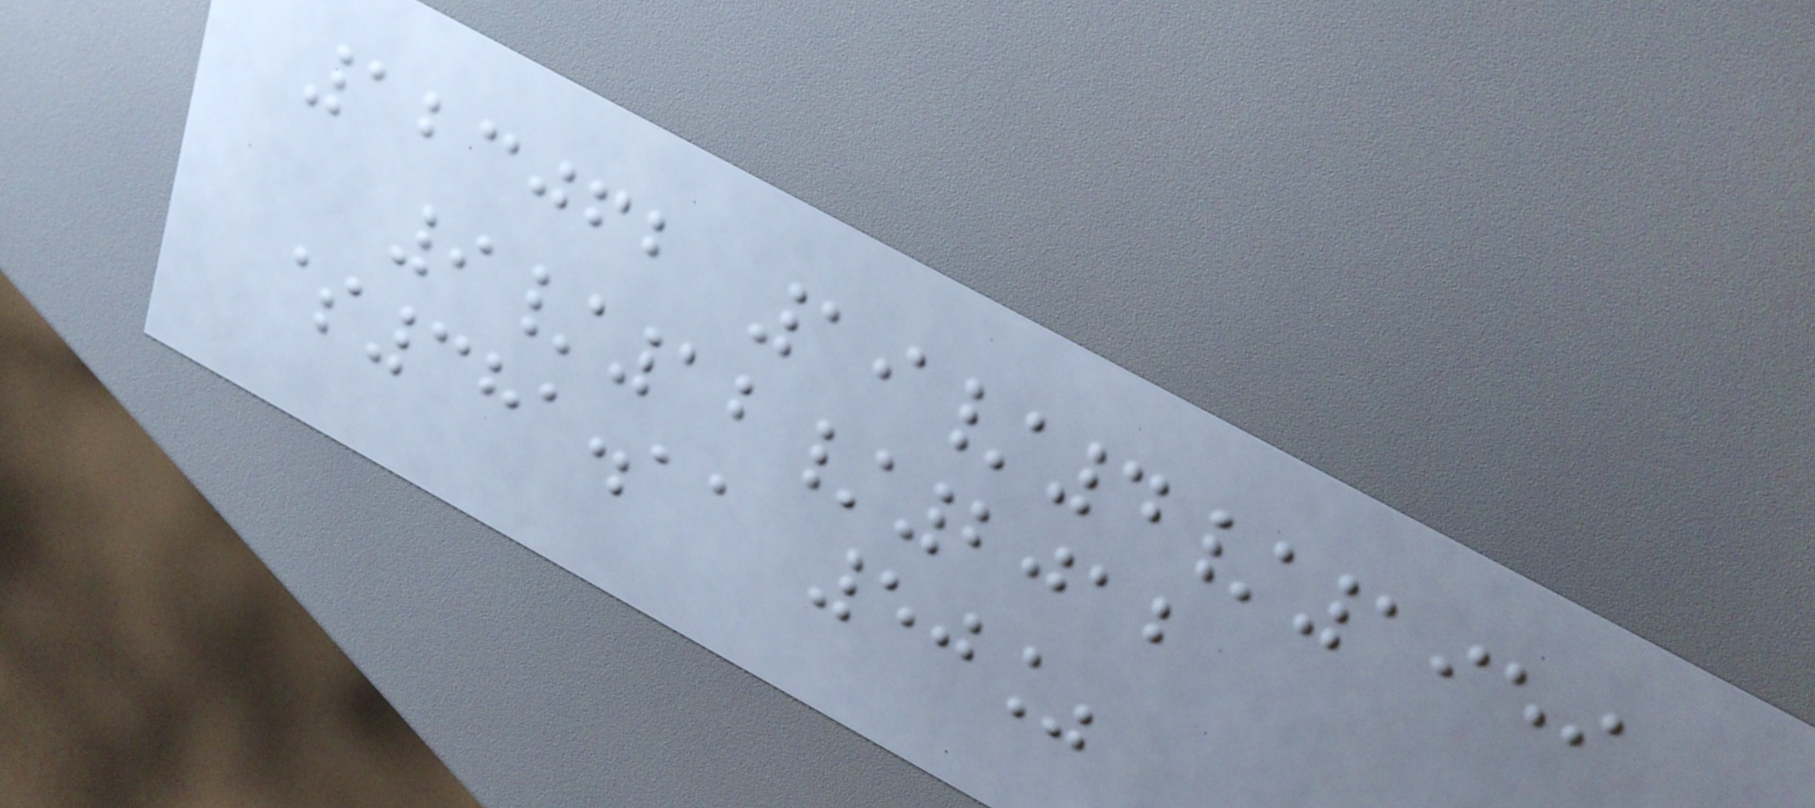123062 19/4/1959
9/12/2012
$381.11 50%
